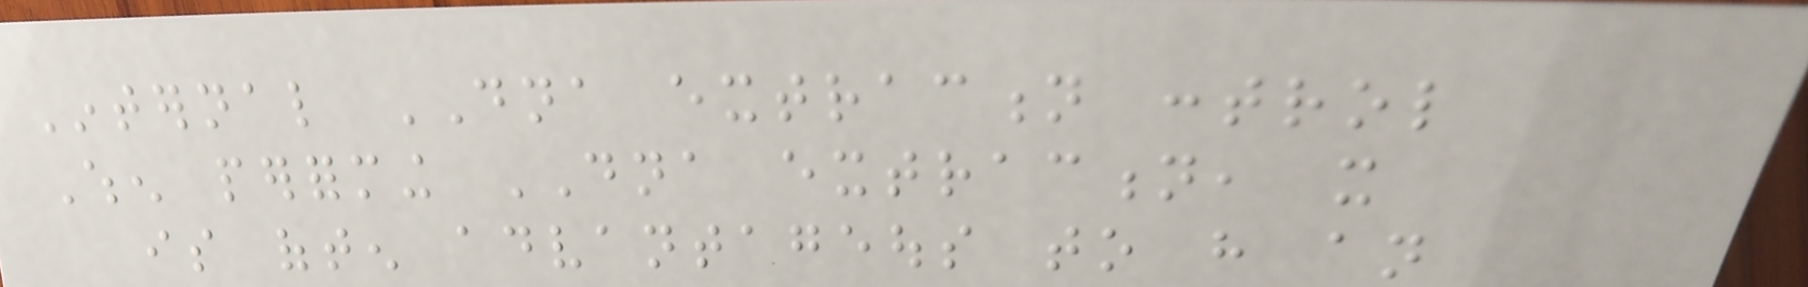Internal DNA extraction control
When performing DNA extraction, it
is often advantageous to have an
